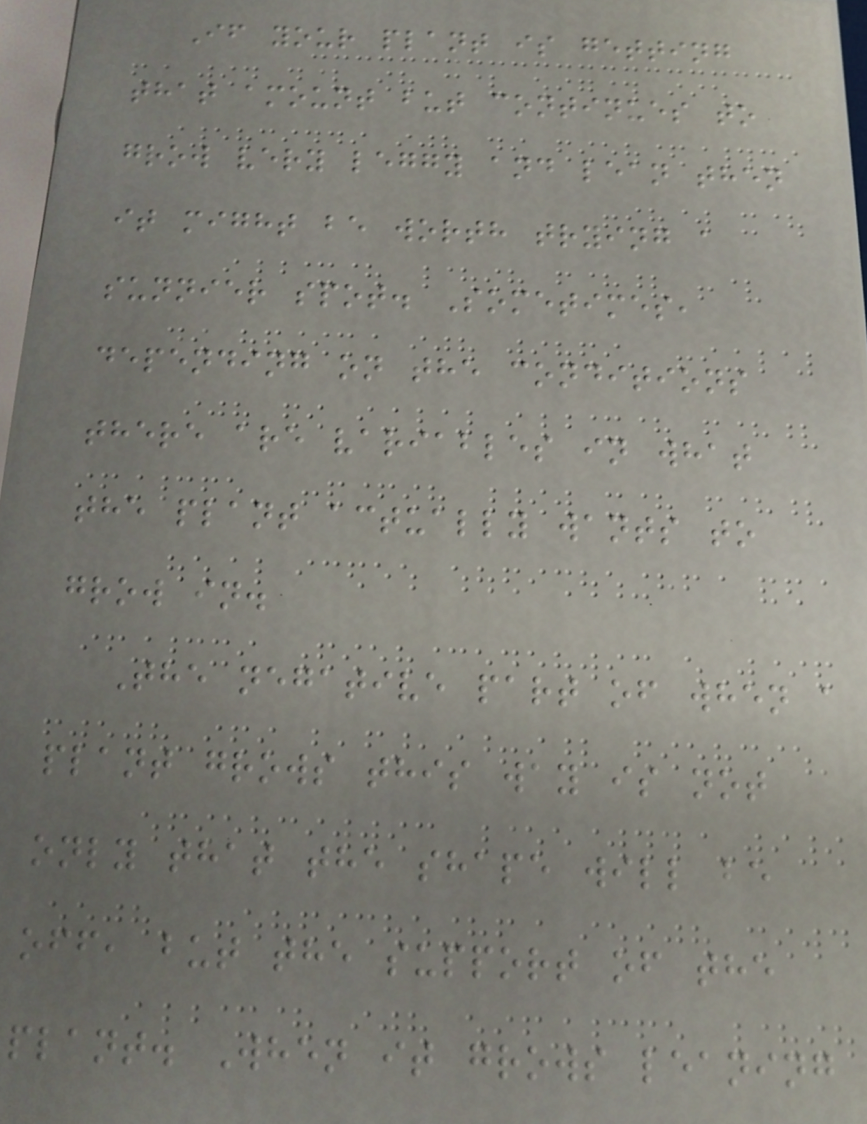If your plant is getting
that amount but continues to
grow very leggy and lean then
it might be worth trying a
sunnier spot. Sometimes,
depending on the conditions
there are variables in what
the plant actually wants to
grow in.
The negative part of when a
plant grows this way is not
only that the shape will be
off, but the support of the
plant. When it grows leaning
